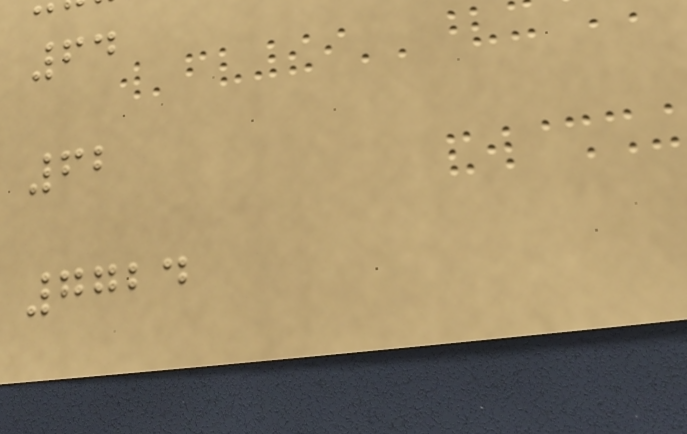64
62
7724
